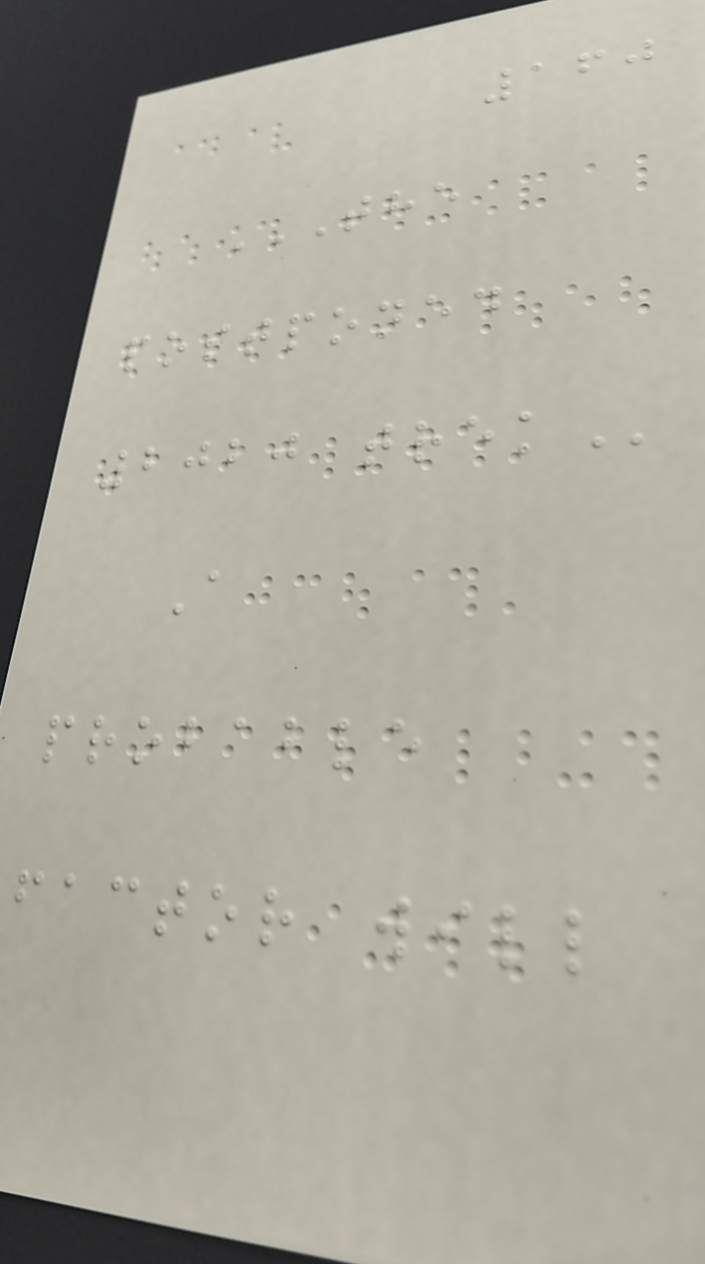160
THE
POSTPONED
2020 TREK
A
probable
factor will
